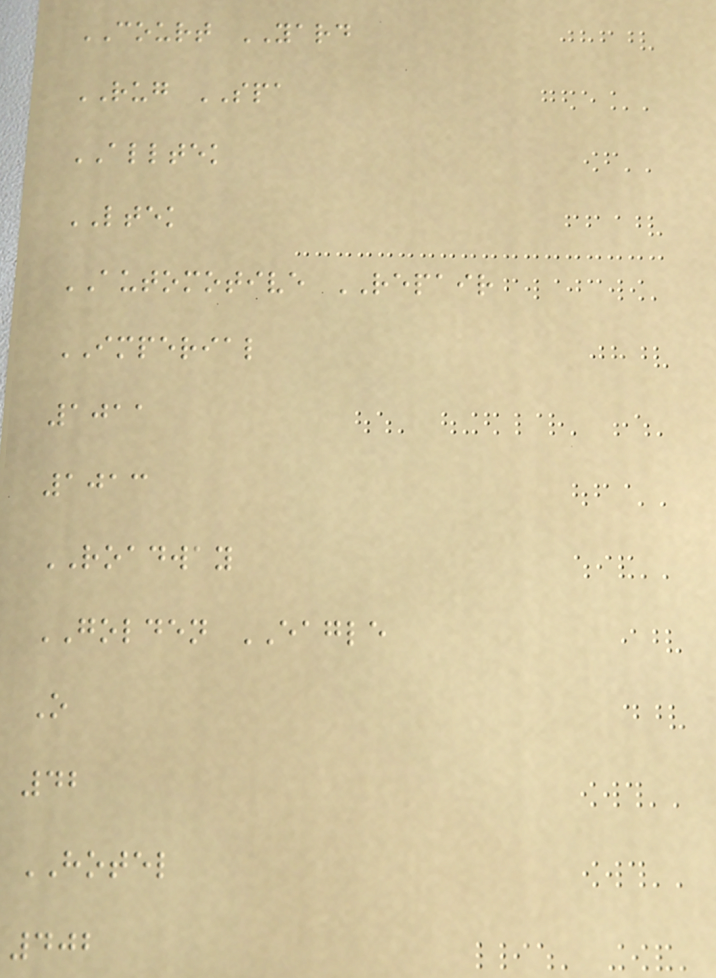COURT YARD
RUG SPA
ALLTEK
LTEK
AUTOMOTIVE REPAIR
IMPERIAL
1011
1013
ROADWAY
GOLDEN EAGLE
O
42
HOTEL
402
